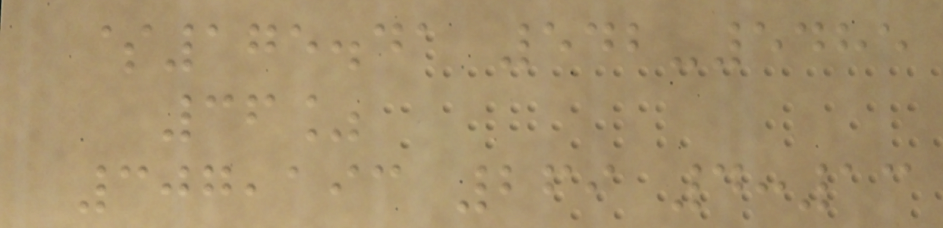$175.41 542-5485
36%
307,193 269 4:13
